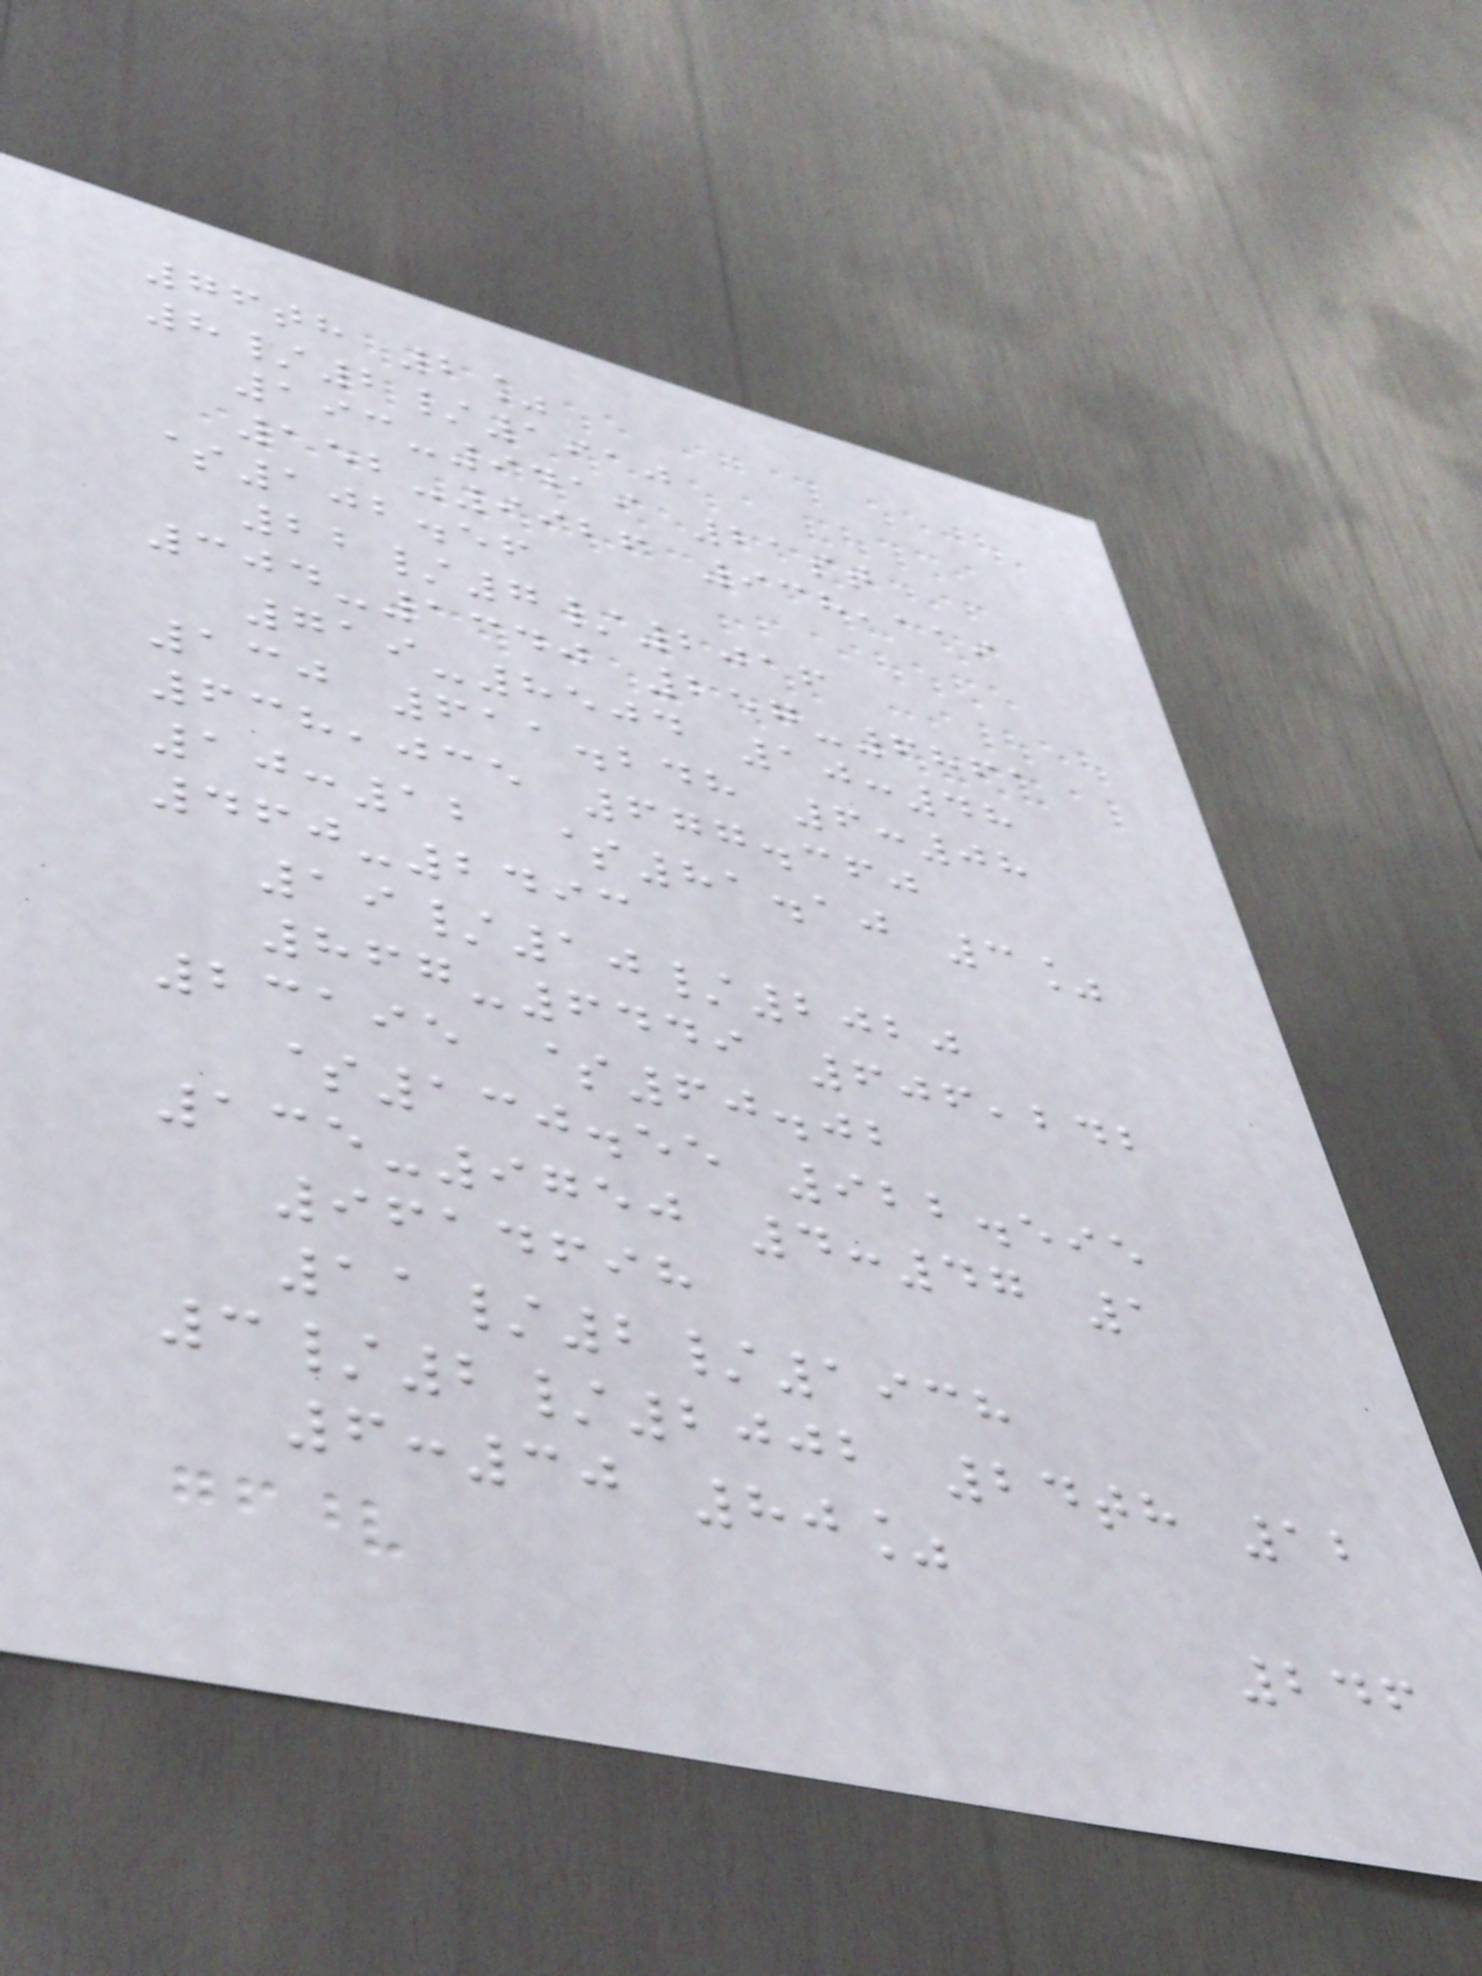76th 2%
8/2/1910
193-9419 21st
152-9926 938,119
$102.56
22/7/2016
304-1340 257-6861
719-8504 10:48
130 611.248 6:08
638,035 677.360
10:12 $81.10 3%
460-2493
19/10/2020
867-6449 606,242
23195 $60.02
$130.55 922.595
135-9750 4:47 1
9614698
11/2/1938
3/2/2002 24th 12
6:30 80%
246
